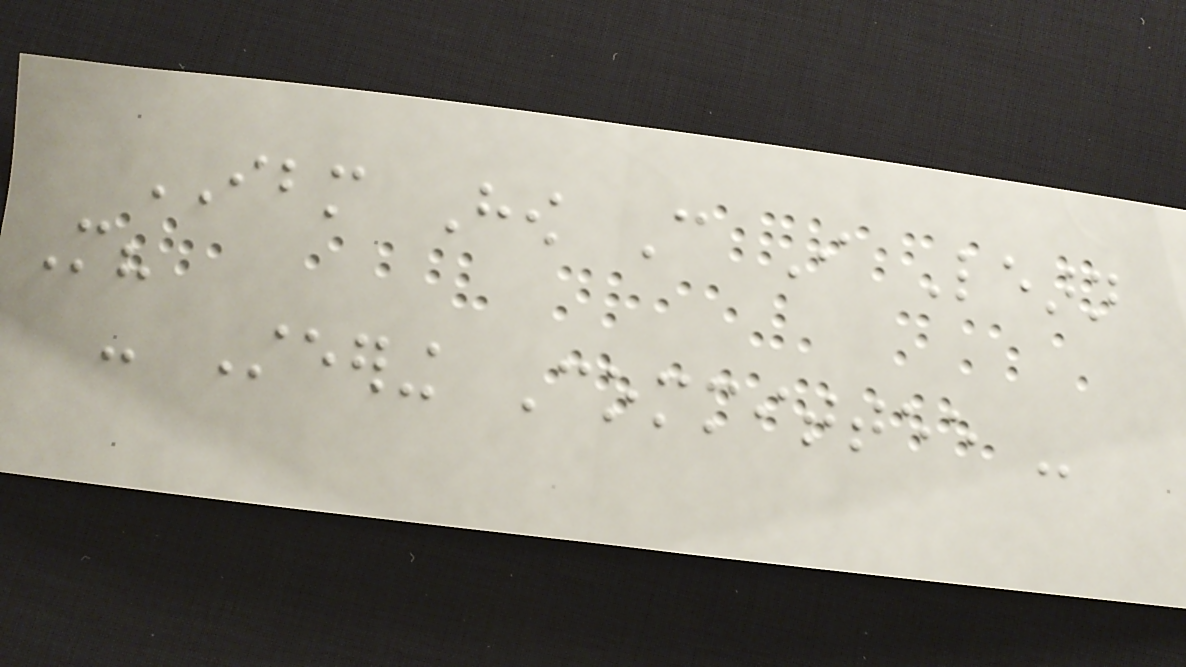IBM How Can I Learn
More?
- Steering Committee -
